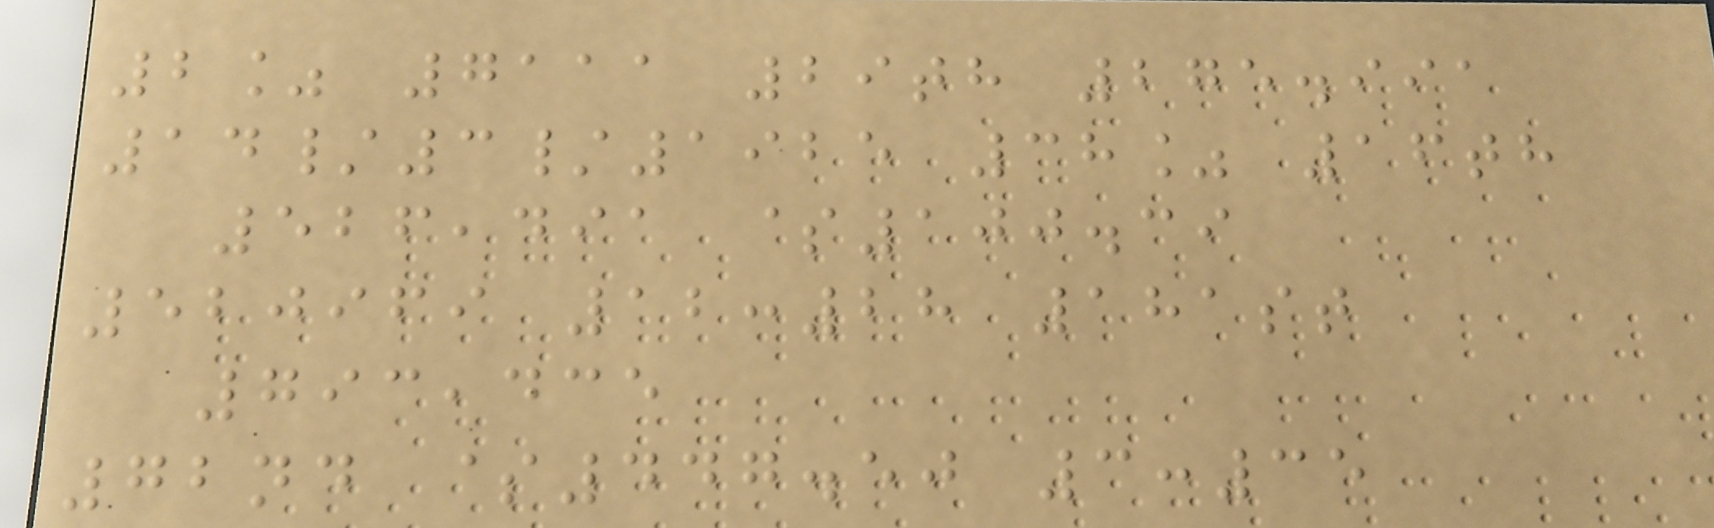2% 7111 29th 275.991
14/3/1925 38% 16th
526,491 $100.39
520969 12:28 181st
793,435
72nd $447.50 3:35
